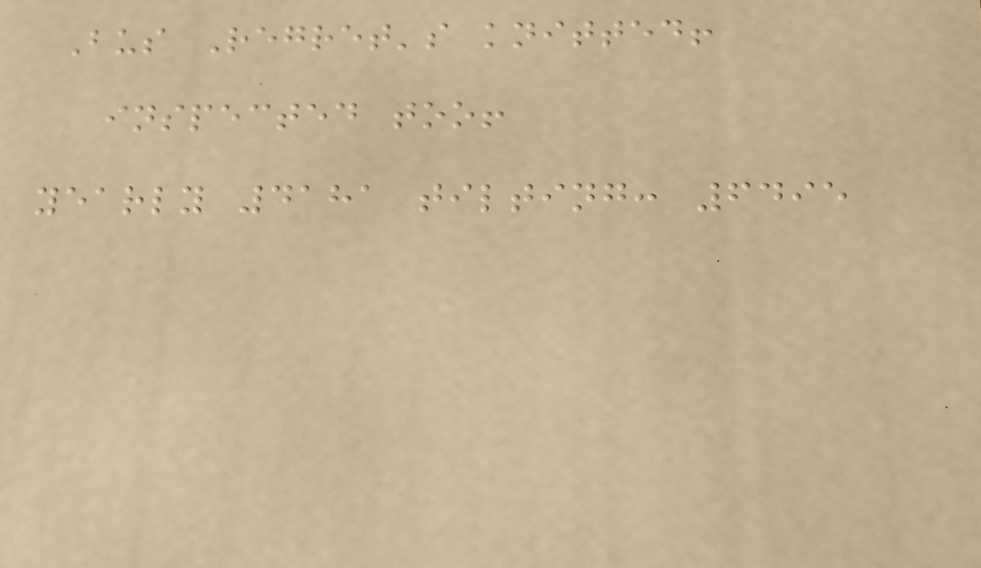Bus Regret's knitted!
inspected too!
yearly 4181 tilting: 6495
